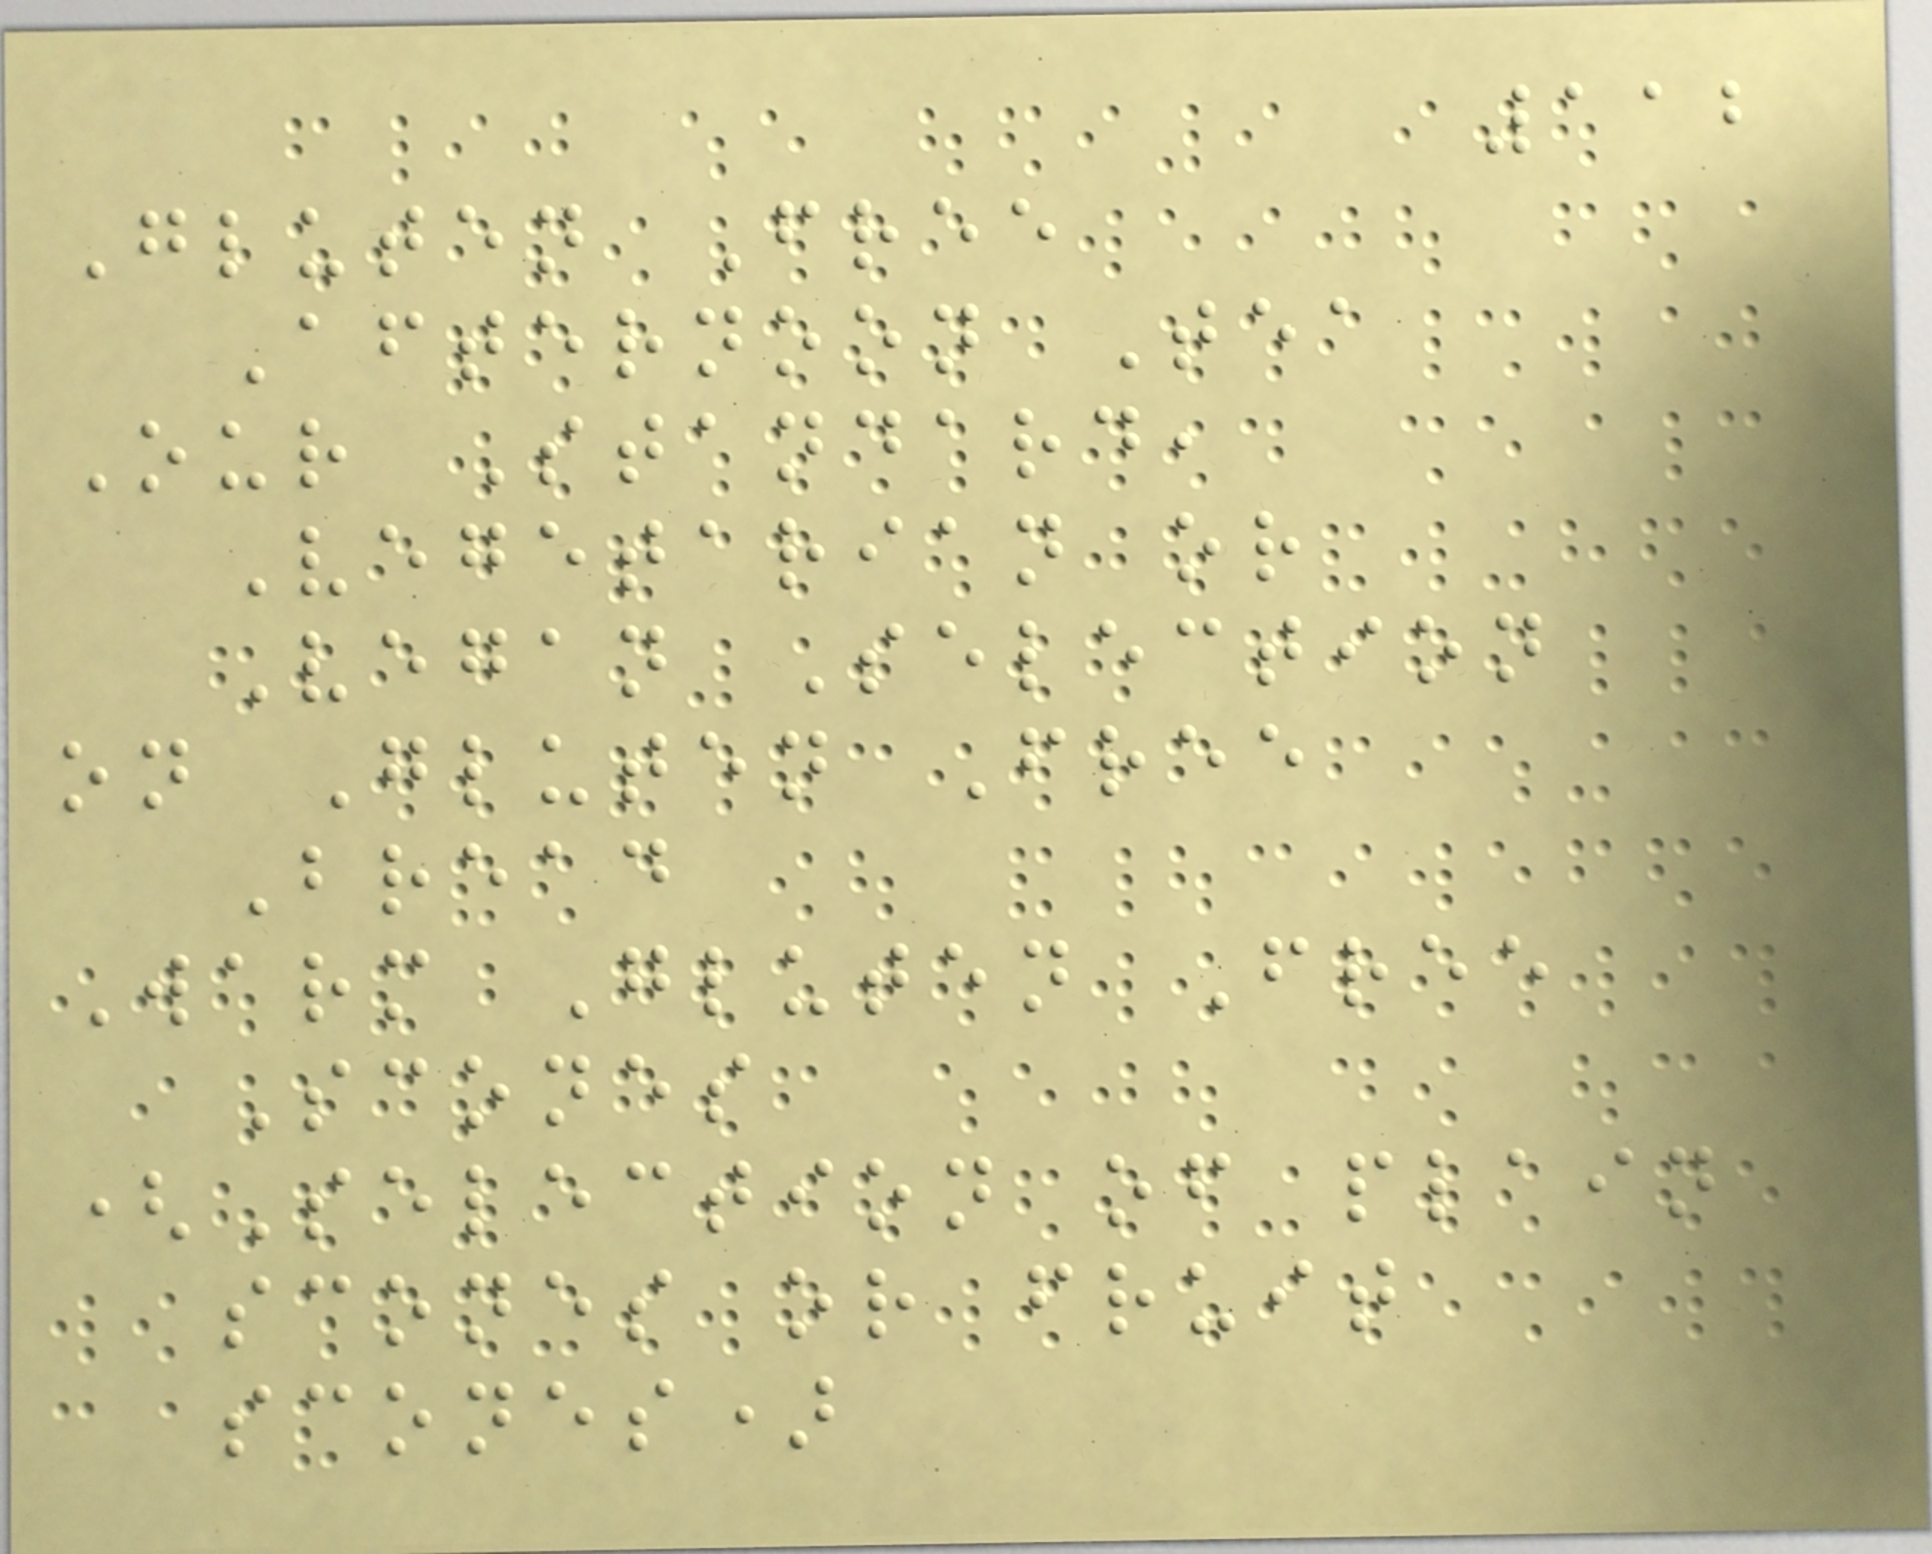112
Gluten Free
Afternoon Tea
Our Standard,
Vegetarian or
Vegan Selection
on Gluten Free
Bread
Warm Gluten Free
Scones
(Selection of plain
scones or fruit
scones)
